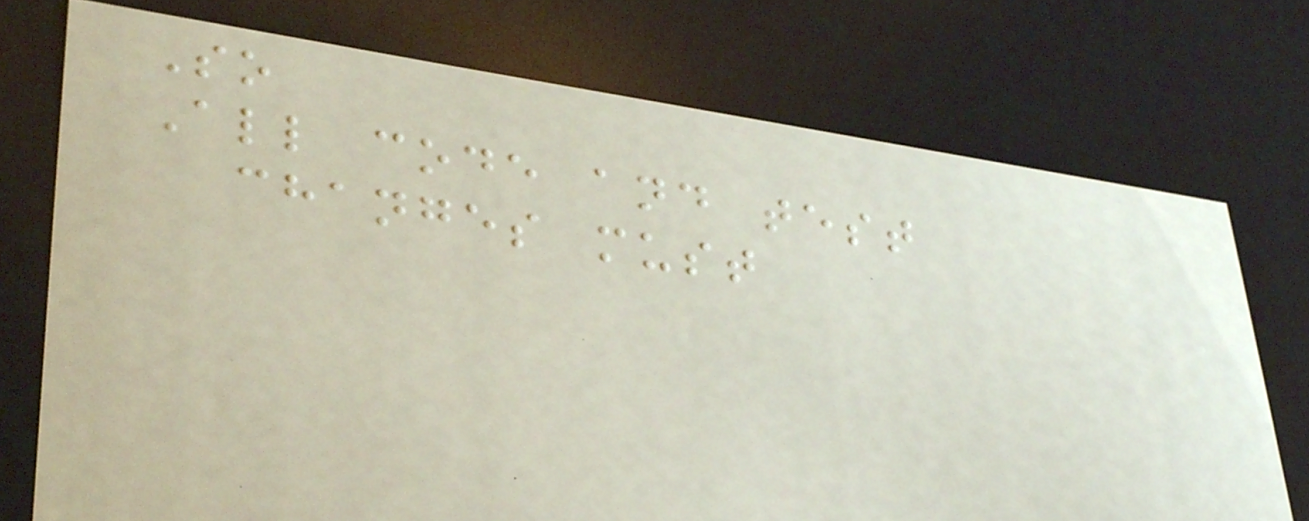So
All code and test
changes must
